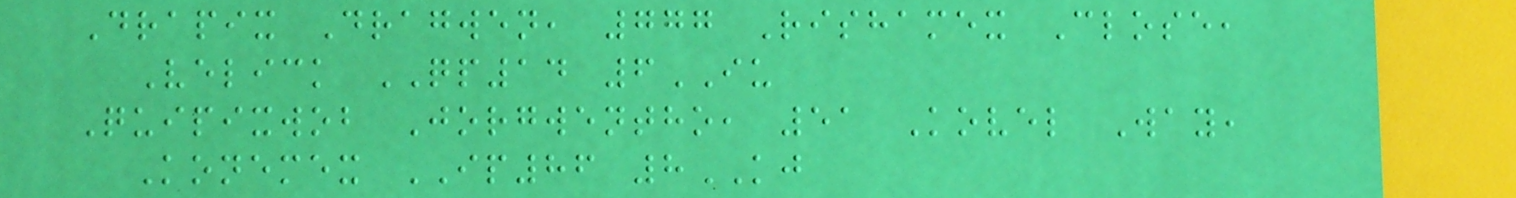Drapix Dragwen, 777 Rishamex Close,
Velick QP14 6IU
Quipixwob Jorgwentho, 51 Kovel Way,
Konemex IP86 8KJ
